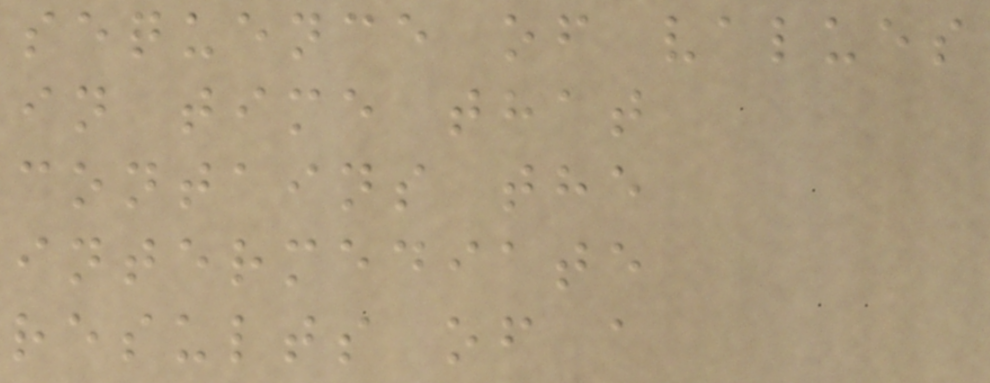sequence of values
in time that
contains the
intermediate
results of a
